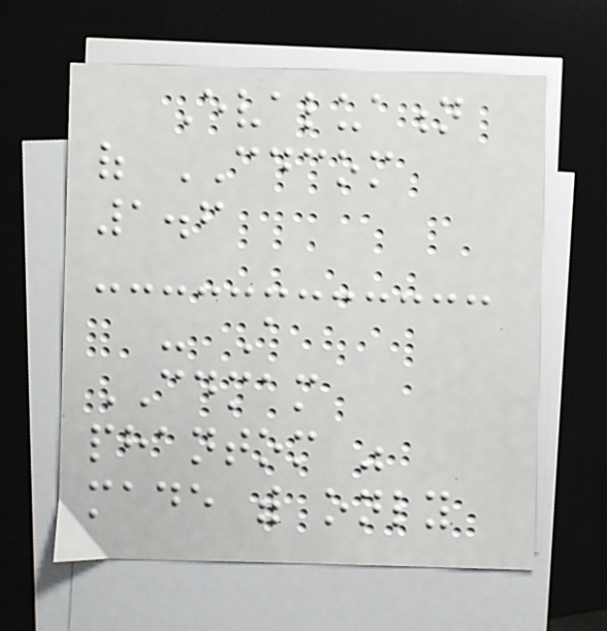Evaluation
of CDCOM
1.6
- A
CDMAM
phantom was
made with only
